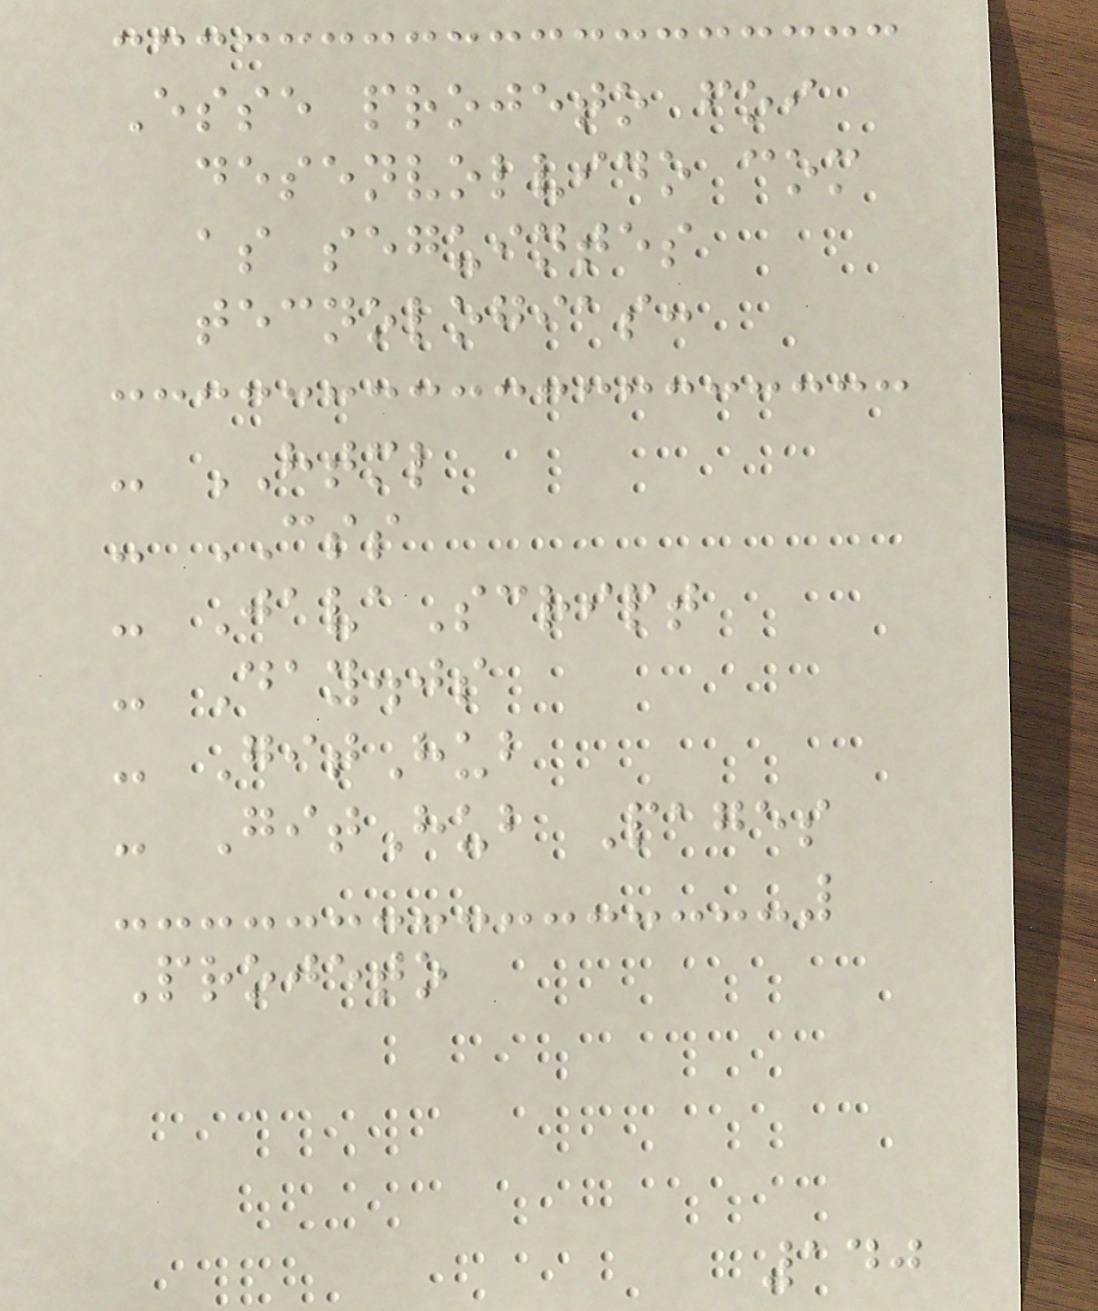Esse projeto foi
desenvolvido com
as seguintes
tecnologias:
- HTML
- CSS
- JavaScript
- Day.js
- GitHub
- GitHub Pages
Projeto
140
